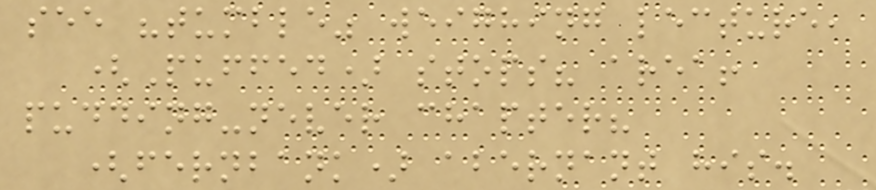see "tumble" weighing lecture,
(Puffed) stops? area!
pudding-never chapter?
(fernbank) abernant his.
